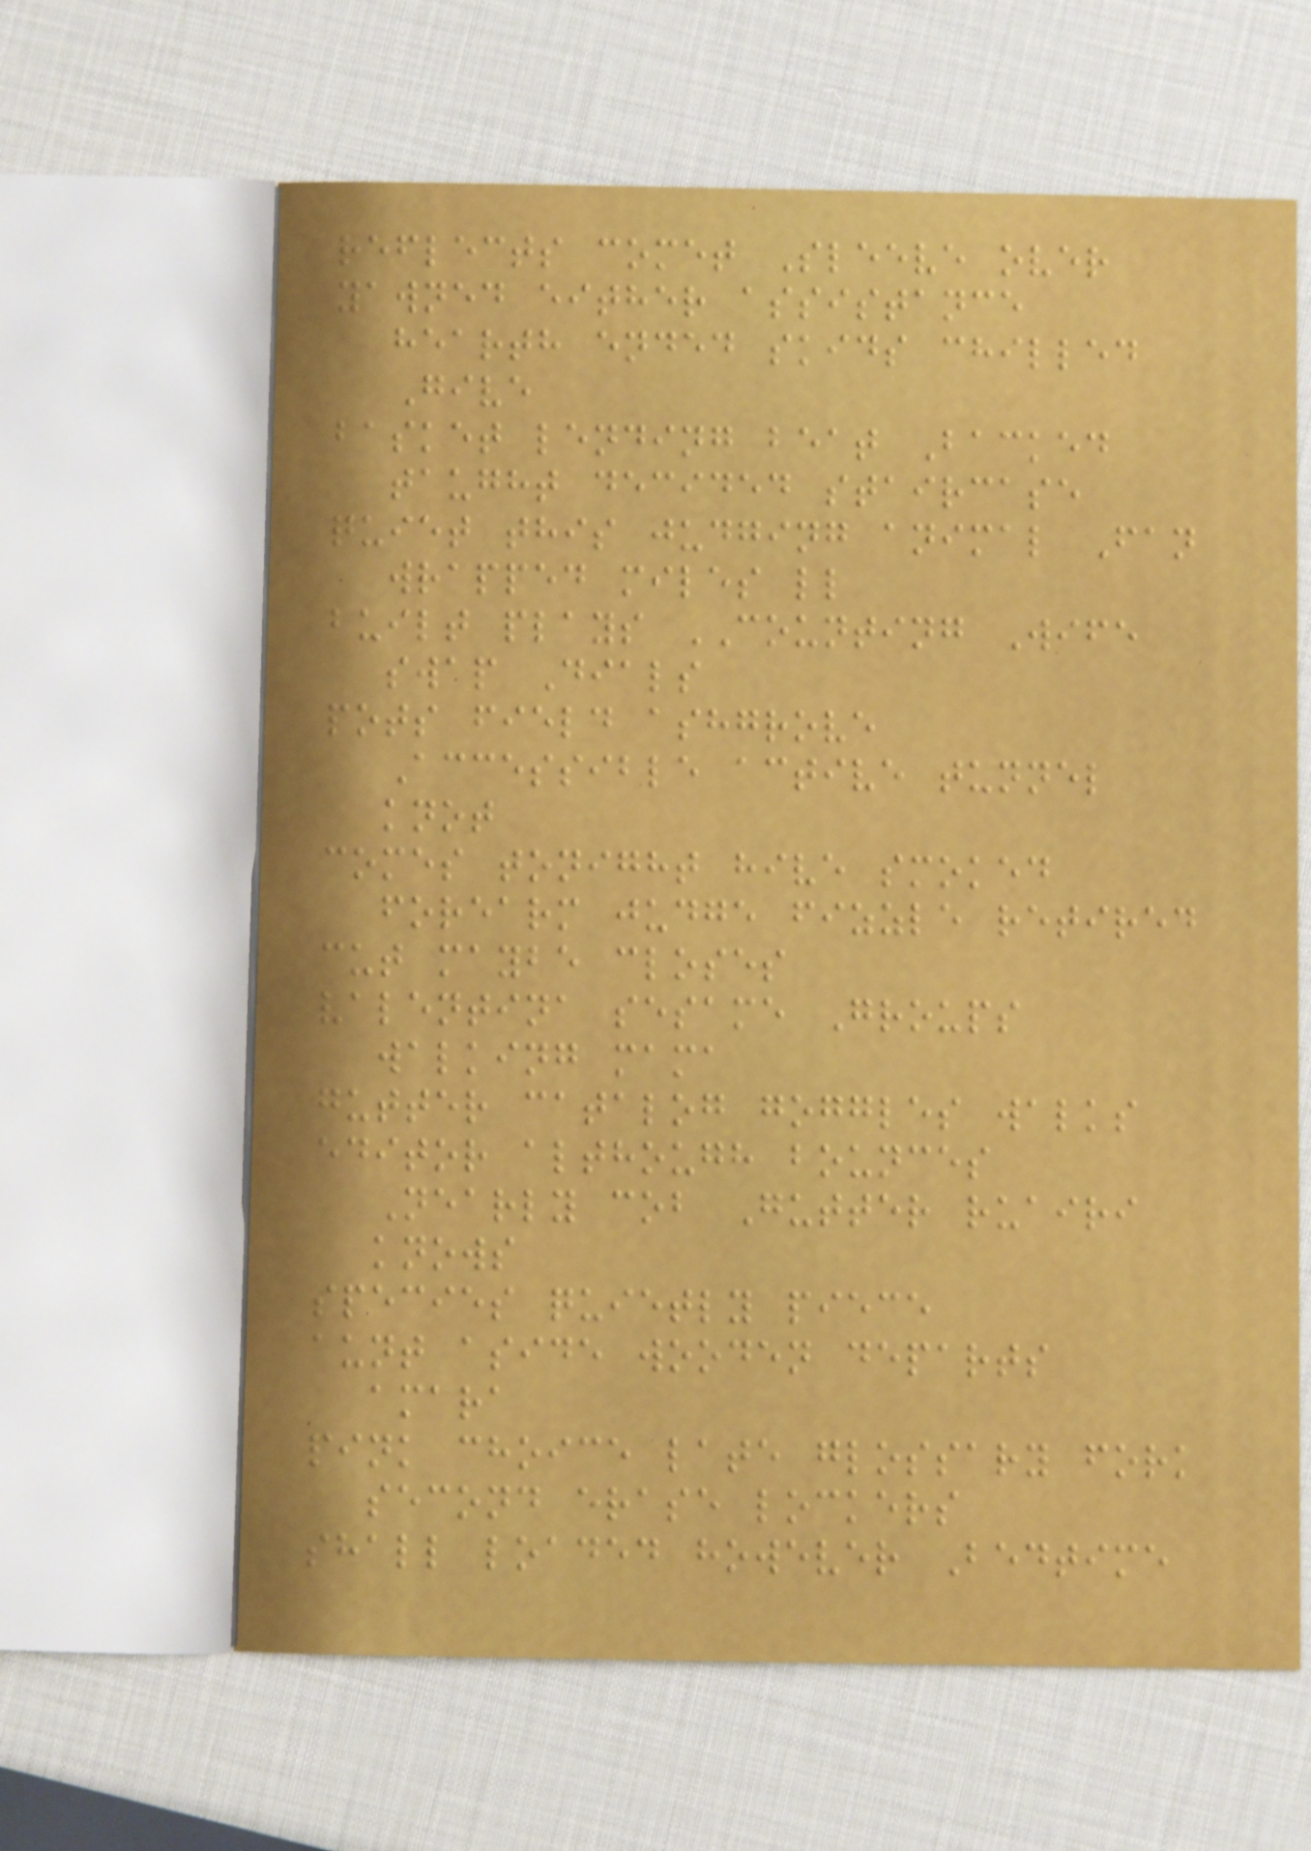reflects comet Sleeve over
yawned either assistance
hearth ended skids chilled
Give
basket lending beat Backed
taught decided staircase
quiet this judging animal Fan
wrapped miles ll
built plays COUNTING Wife
swap Dials
pots field ashgrove
Accessible active tunnel
knot
comes tonight hive smoked
forearm judge fizzle retired
cut maybe closes
valentina sesame Groups
walking mama
gutter catalog goggles walks
editor although bounces
Nearly cob Gutter ruairi
knows
species quietly piece
aunt aside wooden departs
amara
pink choice late glossary fork
second erase lockers
shall loaded however Bedtime
